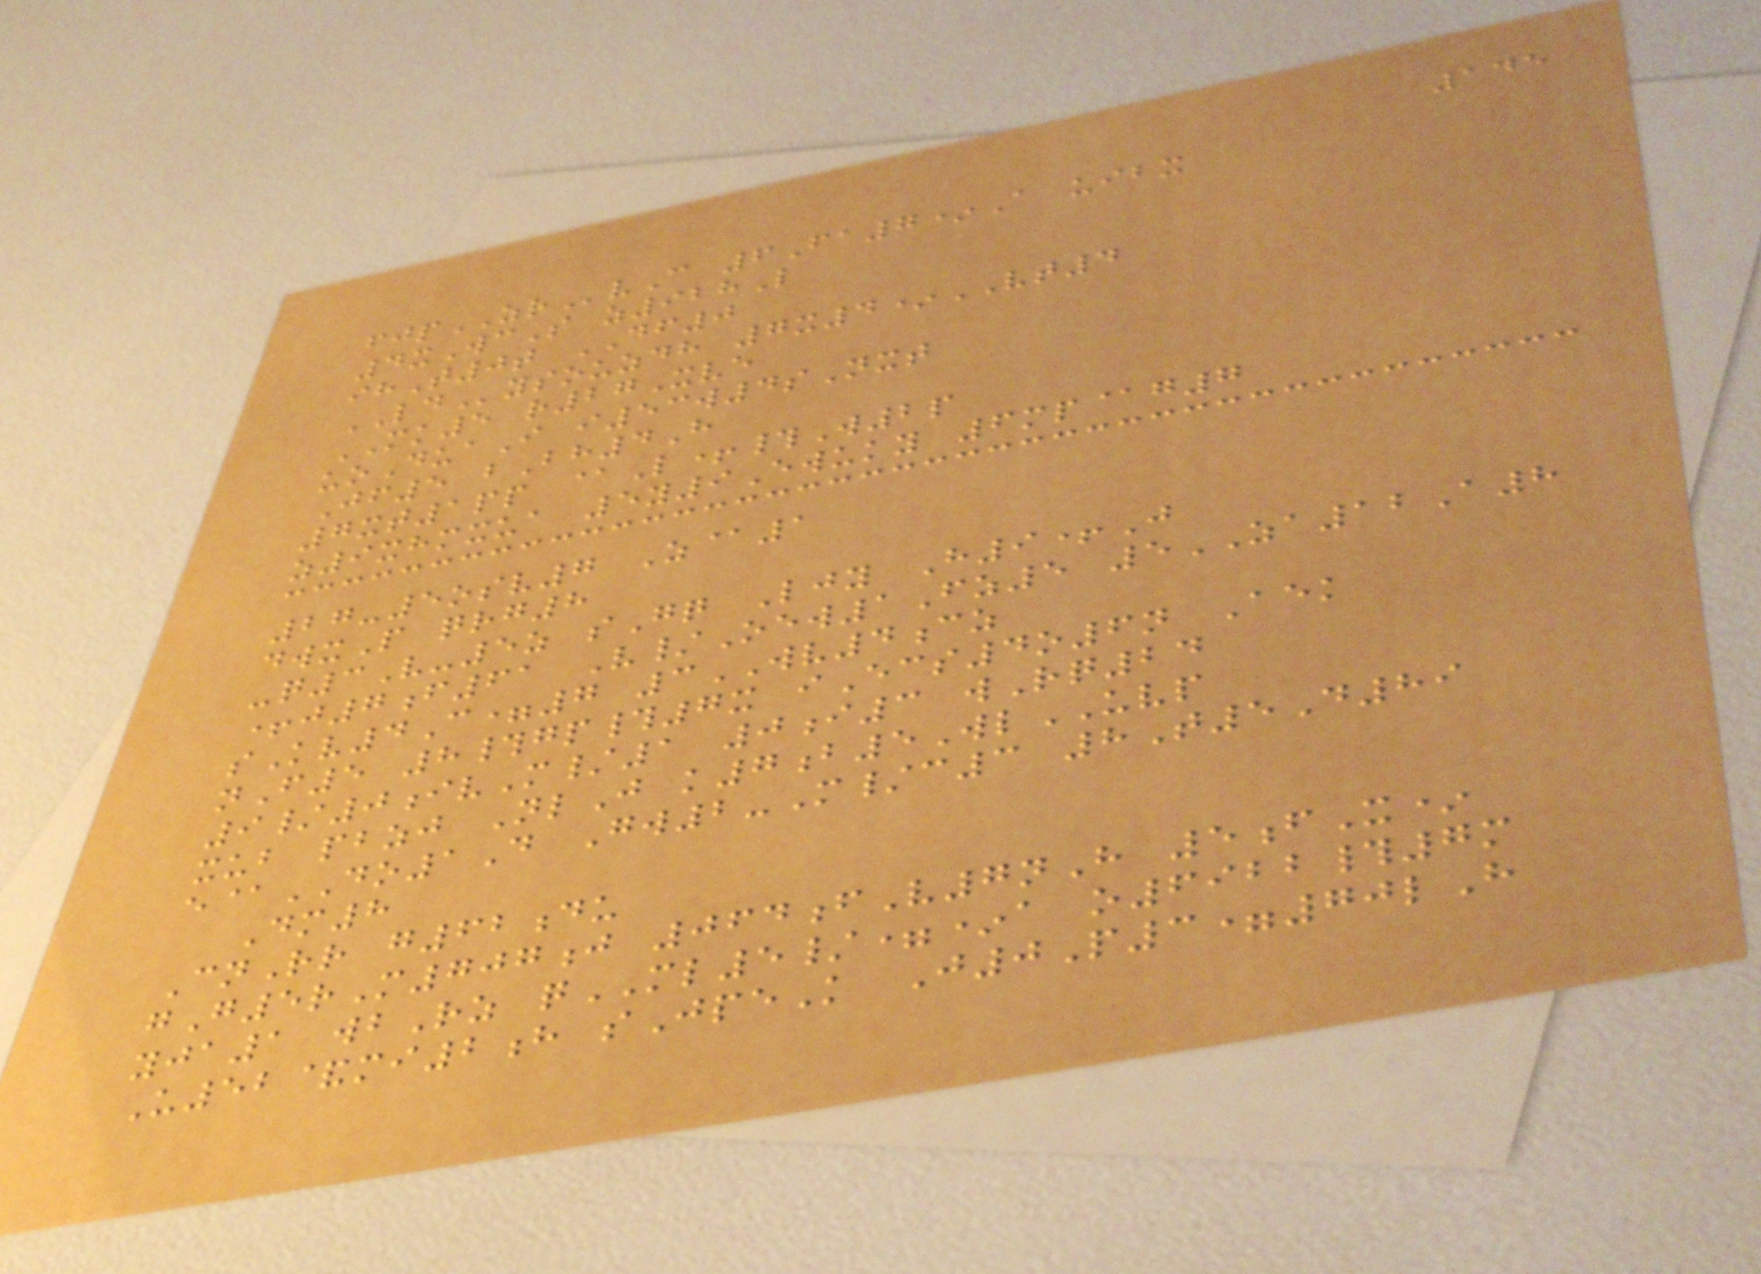145
fjpZRvC 6Fa7*A uibx
4xWcS z928L
ihT0t DF0
LDysouzdh 7x4*VT4
MK5 r27Xve
uoDuaI i53w4sNxt
Jf5 bBh4H
7xt1pp @L+#W2p
z9xhmxua 5y9Ewuky 6mp@g7
27-5osv7 Z@1
dwxP qrg8
-q3V-5z sGq Ljy H9+J
+j7f61 V/Oew1Fz5 5ZA12A8
sKv4C=7 3WV4cz
nF5 8#gp#7x iEcs4o6n Aek
9/0ivM/1 0i3 wRq24
xub pbzj NlJ k7b5WlUVP
e@DO1D Gw2-M/c3 8T5D89
Dm8
CnRr g62du
gG5rM707j 064fV7nH 5fX*
yja1 wbRz qML5/=*a o6922#7m
U52&mi2h sJpeK J0P3=70lH
